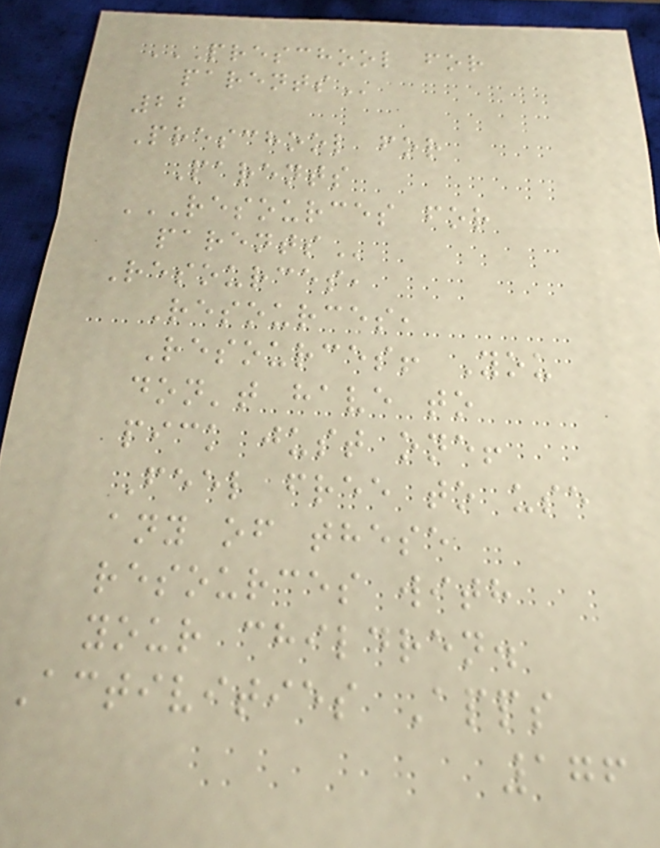PRESCHOOL FOR
PARENTS
22
Preschool for
Parents
RESOURCES FOR
PARENTS
Resources,
Resources,
Resources! You
don't have to
pick just one!
Feel free to use
any of these
resources with
your children.
Activities Apps
176
